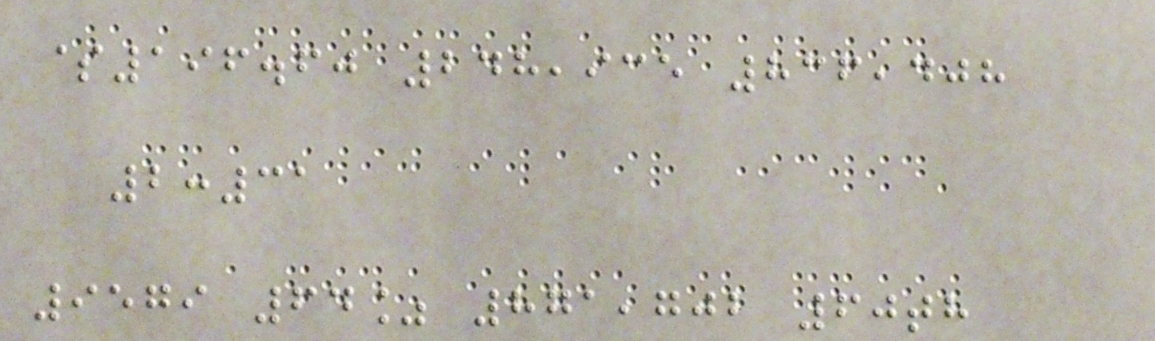$196.60 248,935 836,408
2:31
9579 64% 871,702 60th
